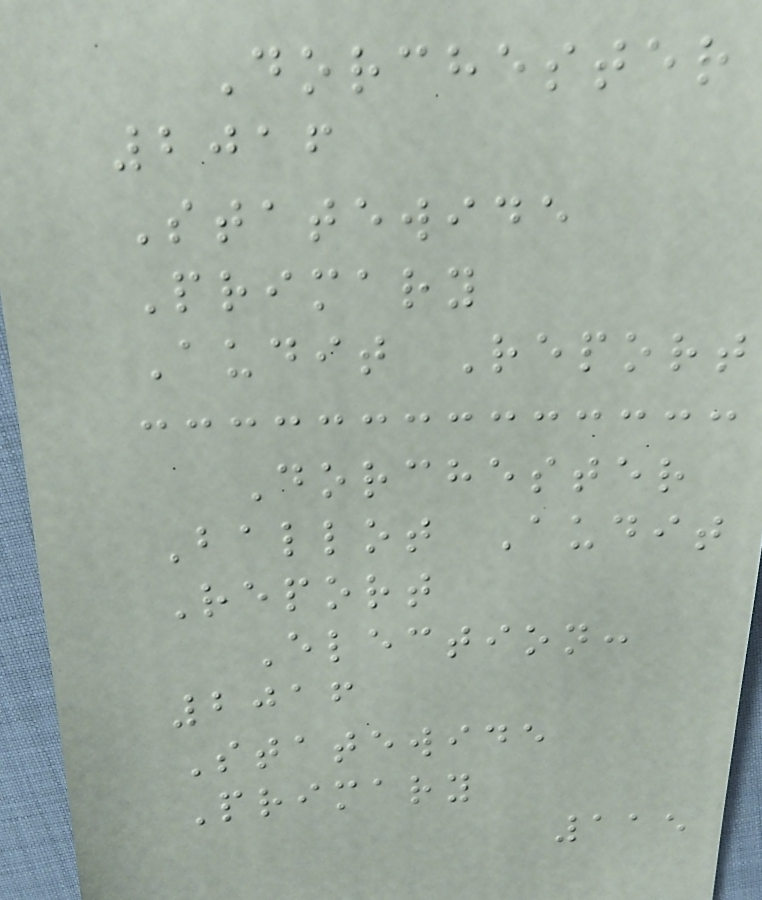Dorchester
2016
Statewide
Primary
Audit Report
Dorchester
Ballot Audit
Report
Election:
2016
Statewide
Primary
115
